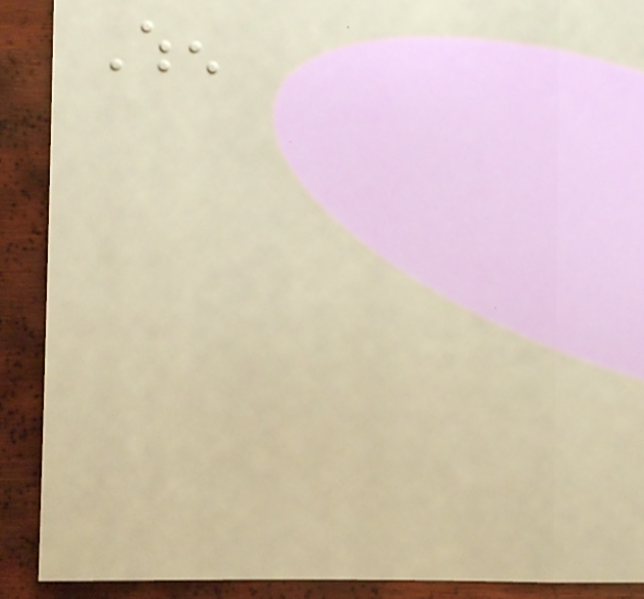When
